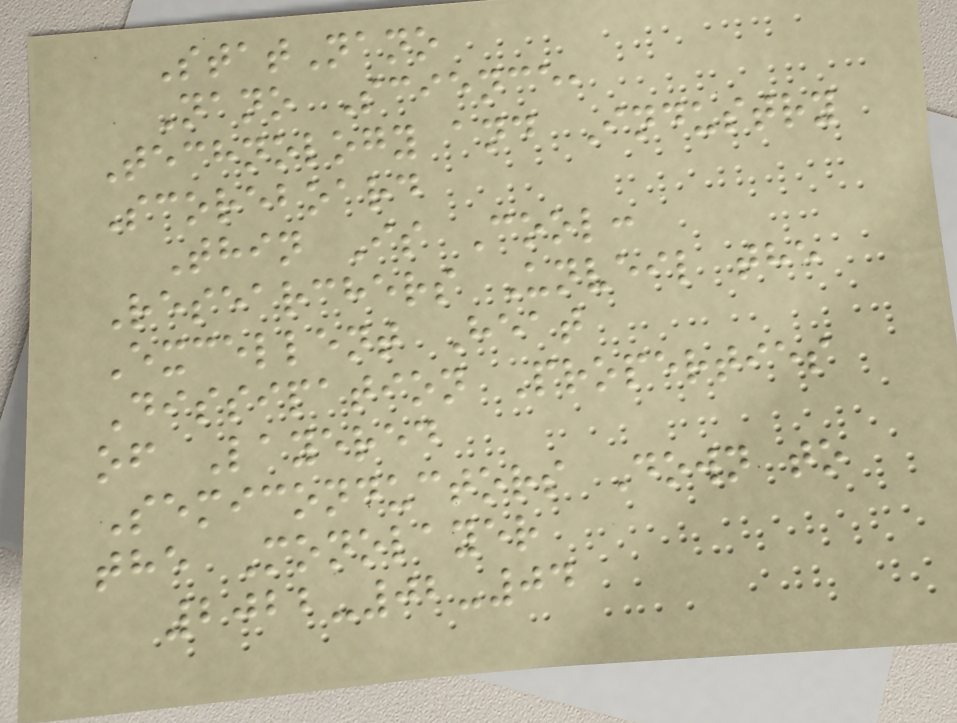StatNano
Nano Science,
Technology and Industry
Scoreboard
Thin Is Cool:
Researchers Unveil the
Excellent Heat
Dissipation Properties
of Layered
Semiconductors Down to
the Monolayer
2022-02-04
